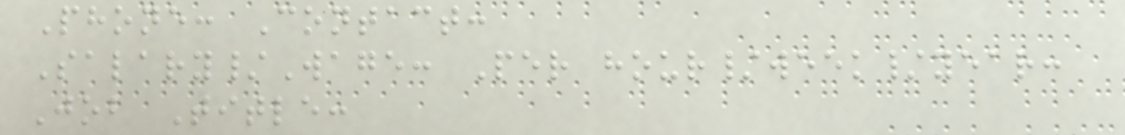Phone: Contact:
Salary/Wage: Per hour/week/year:
Job Title:
